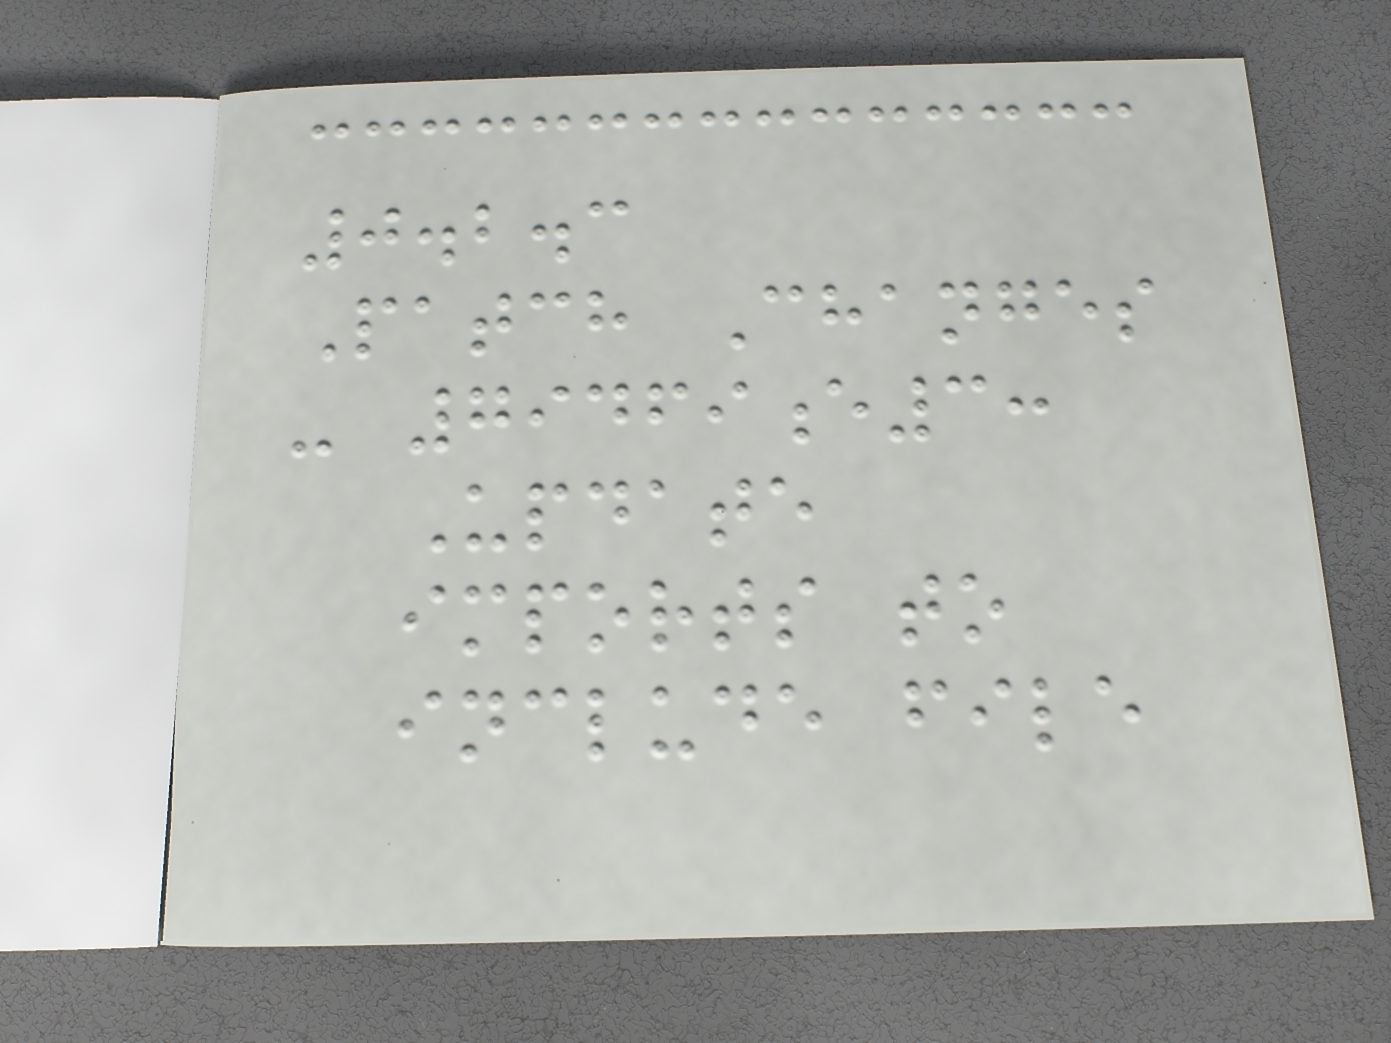0.2.3
Patch Changes
- 79469e3:
Update
imports to
include file
